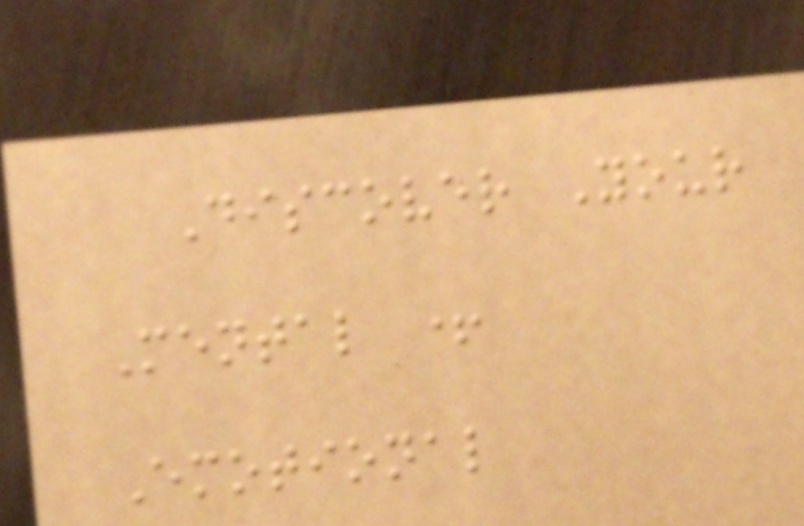Discover Your
Mental +
Emotional
